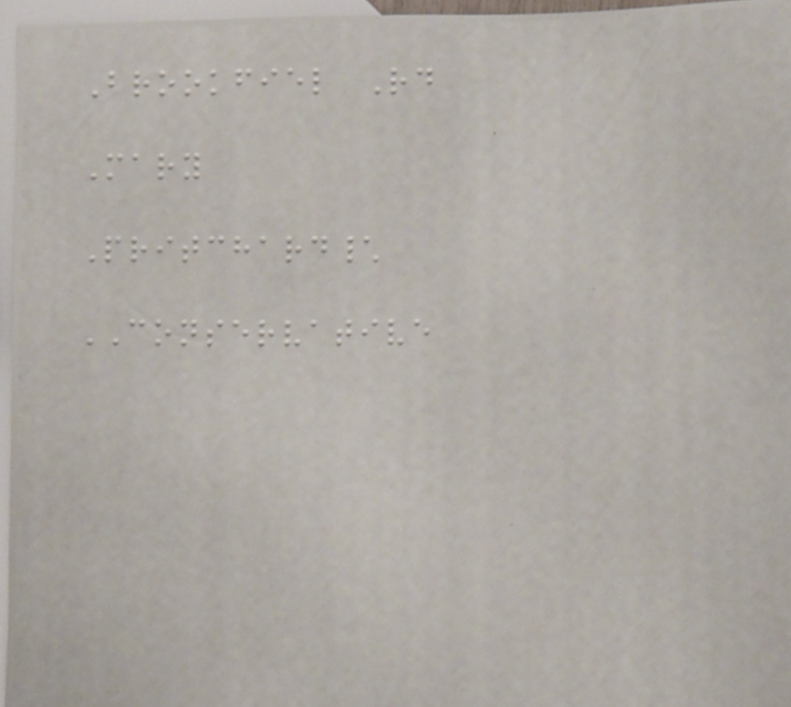Brookfiel Rd
Mary
Pritchard\
CONSERVATIVE
